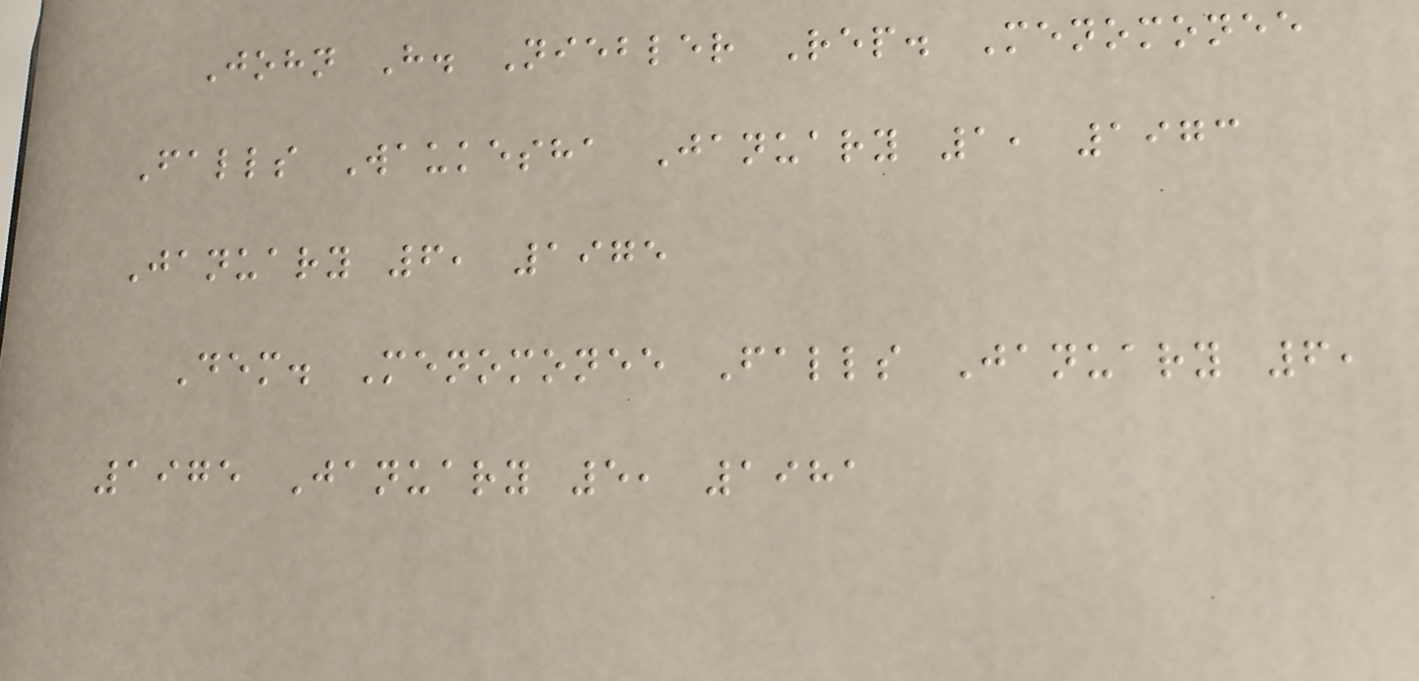John H. Niebler Rep. Menomonee
Falls Waukesha January 1, 1973
January 6, 1975
Dem. Menomonee Falls January 6,
1975 January 5, 1981
